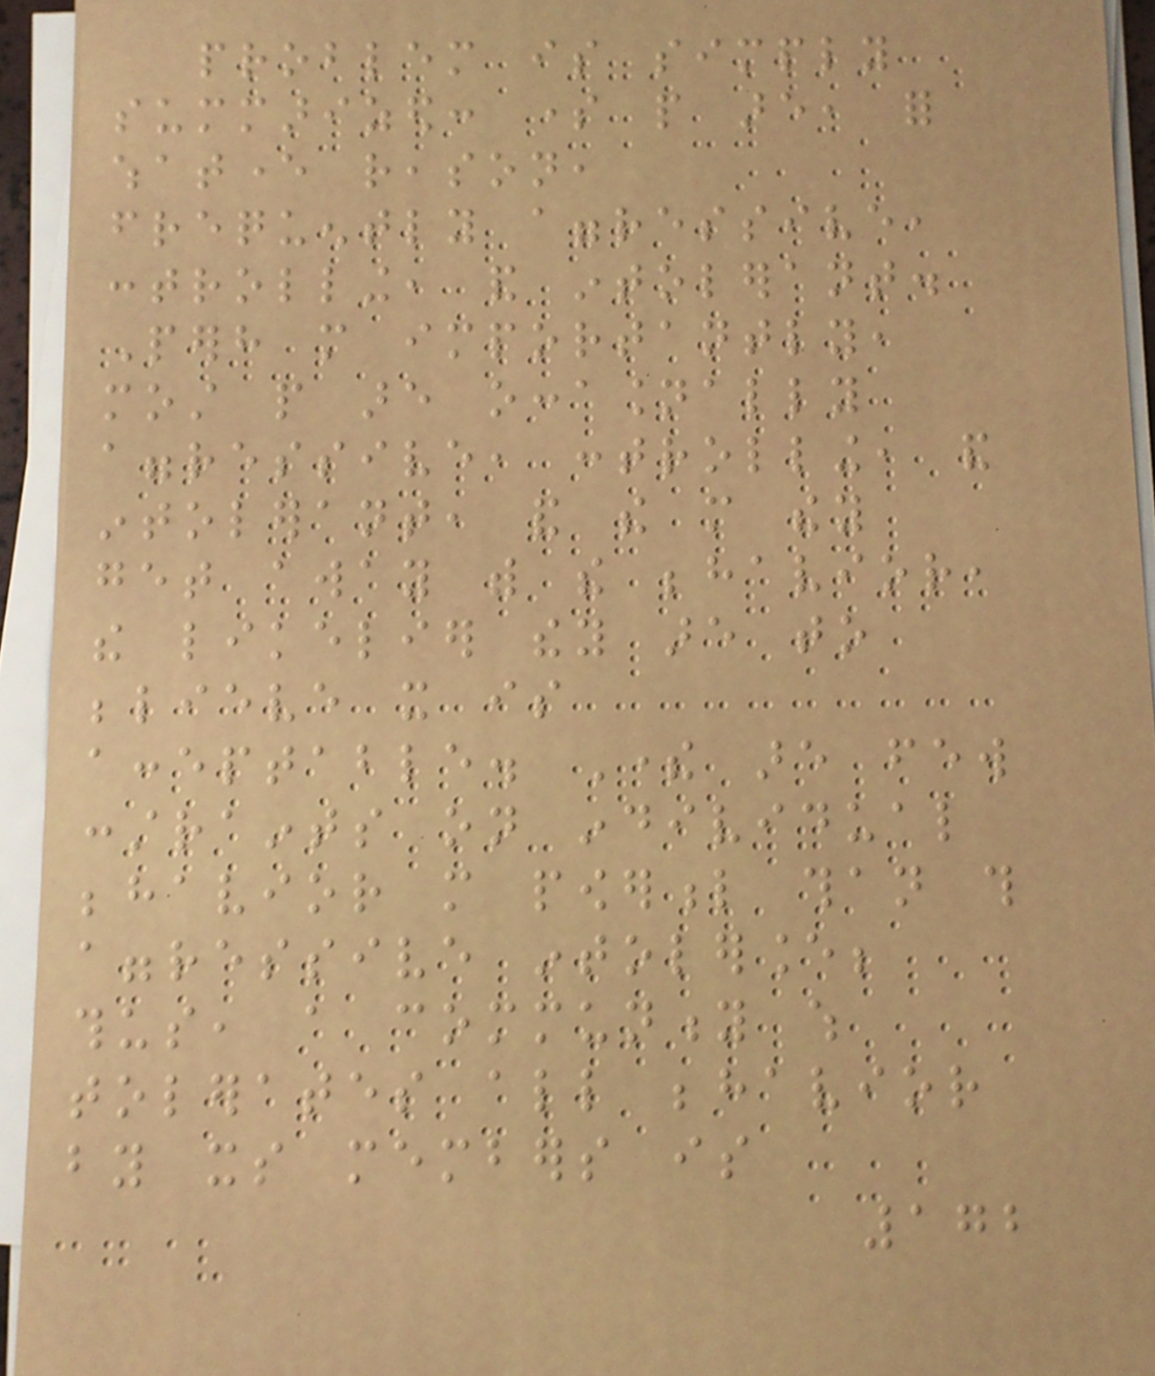problem is simply
summarized: some people are, for
whatever reason,
frequently aggressive,
controlling, and intolerant.
Perhaps more importantly,
most people are occasionally
aggressive, controlling, and
intolerant, and the more they
get away with the behavior,
the likelier they are to
believe it is
acceptable. There are few
constraints on individual
behavior more powerful than this
aggressive intolerance;
thus, a community which
tolerates all behavior
by its members is
172
